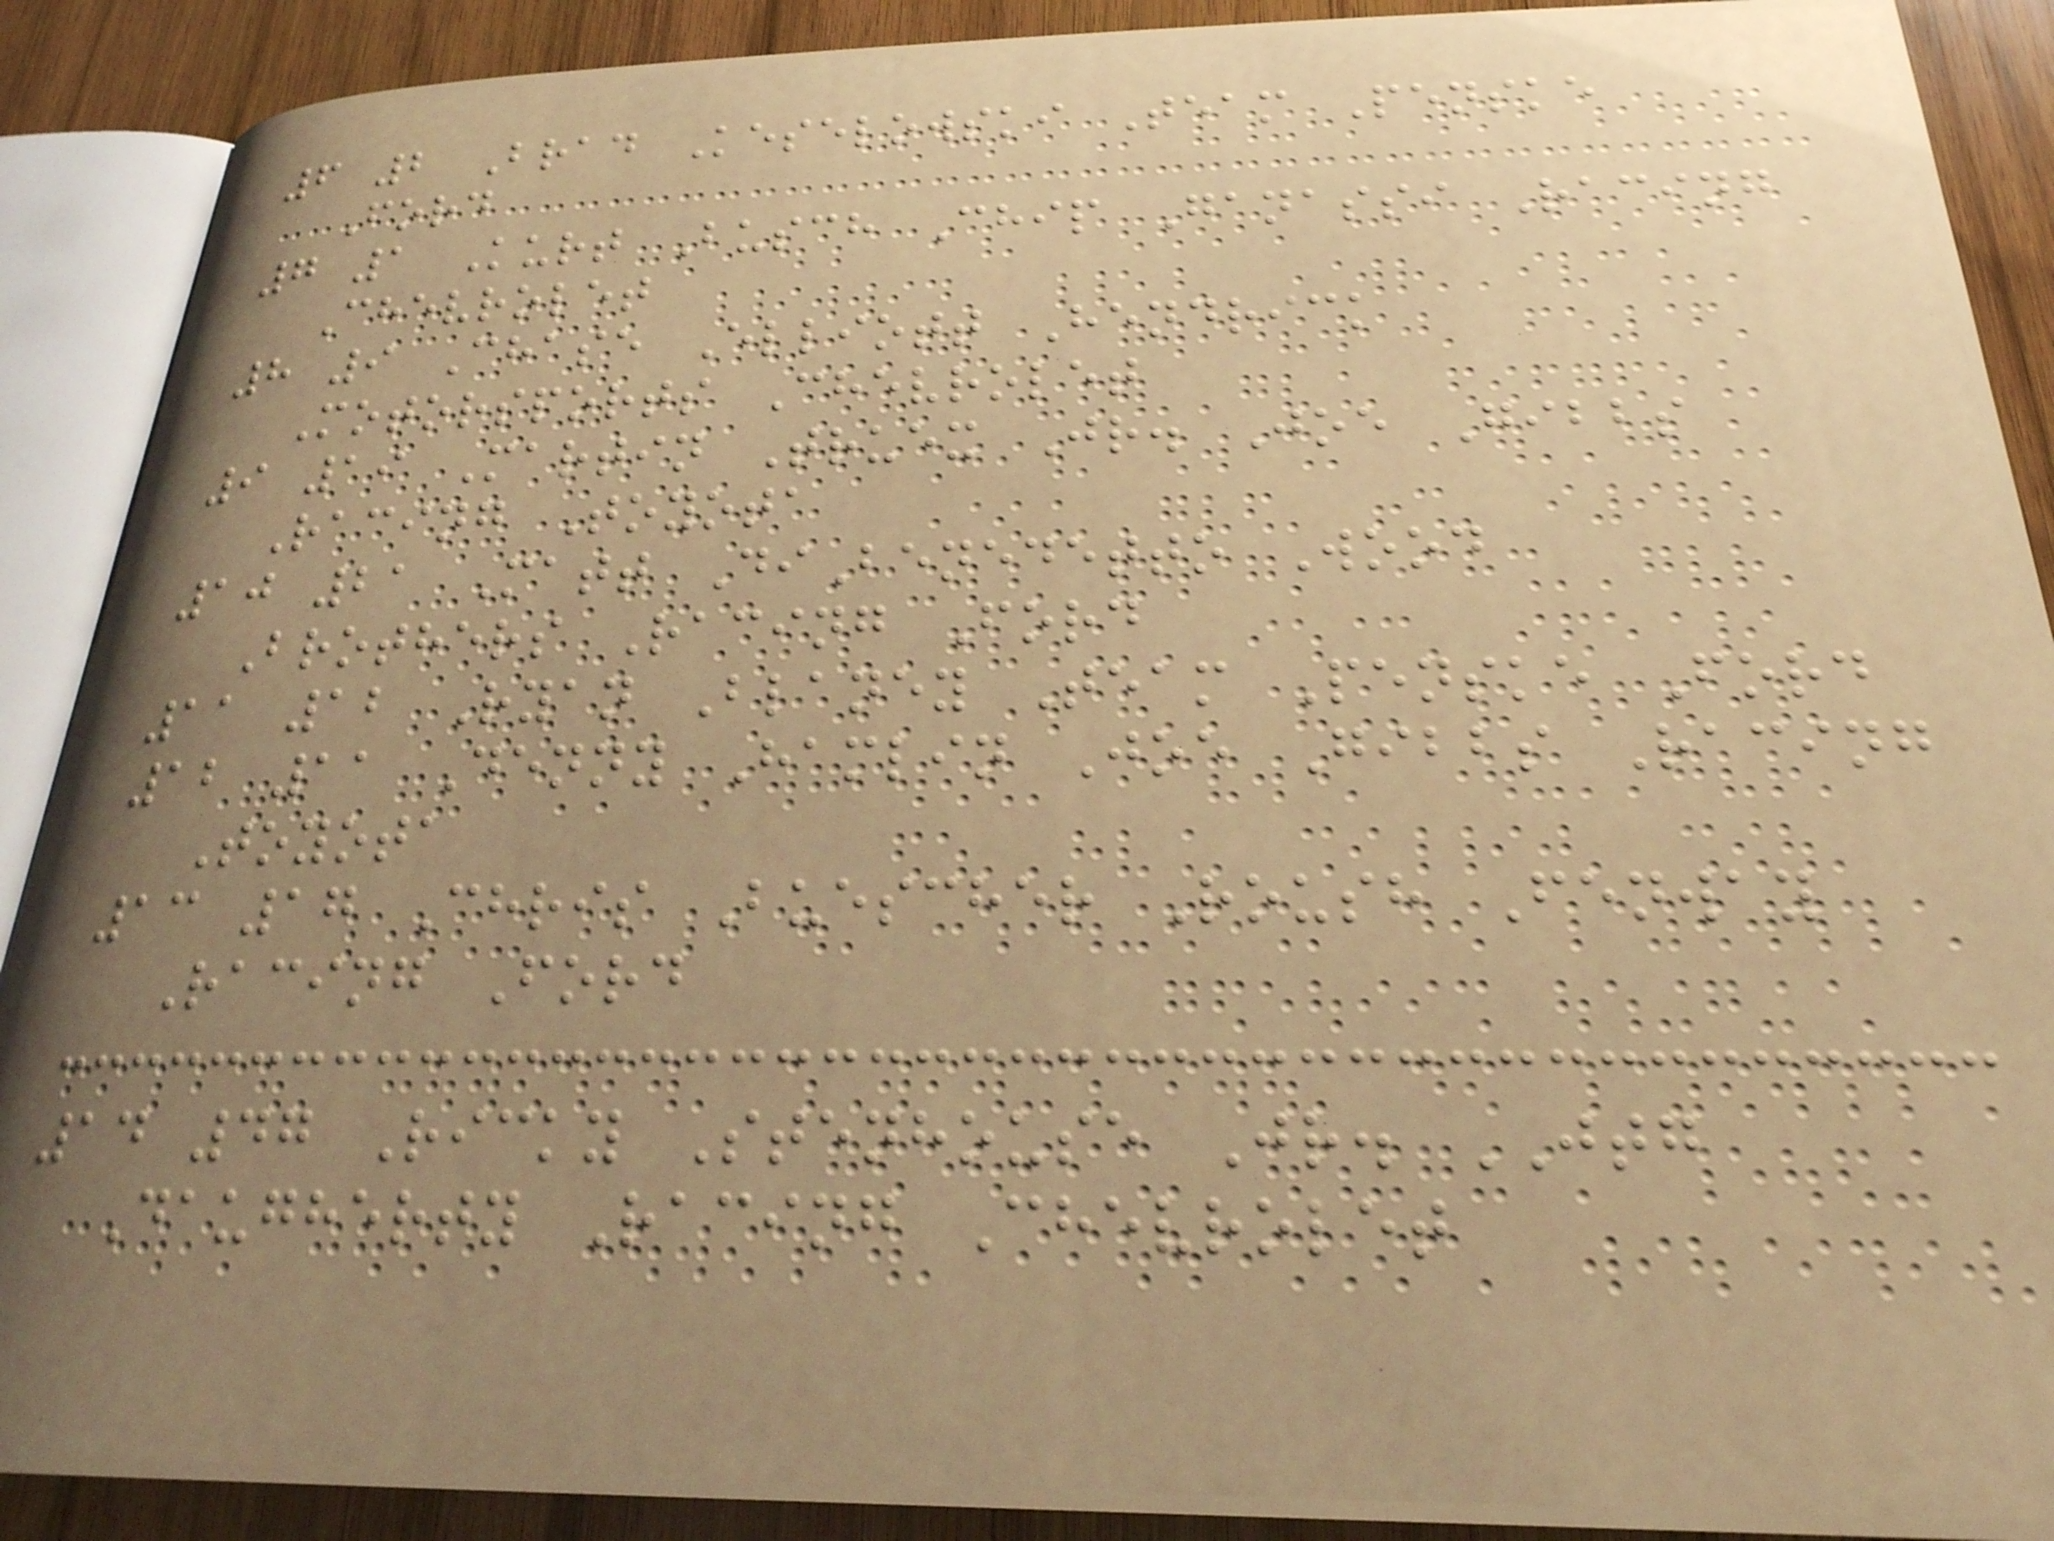6 2 Brad Keselowski Team Penske
Ford
7 1 Kurt Busch Chip Ganassi Racing
Chevrolet
8 9 Chase Elliott Hendrick
Motorsports Chevrolet
9 19 Martin Truex Jr. Joe Gibbs
Racing Toyota
10 21 Matt DiBenedetto Wood
Brothers Racing Ford
11 12 Ryan Blaney Team Penske Ford
12 11 Denny Hamlin Joe Gibbs Racing
Toyota
13 17 Chris Buescher Roush Fenway
Racing Ford
14 47 Ricky Stenhouse Jr. JTG
Daugherty Racing Chevrolet
